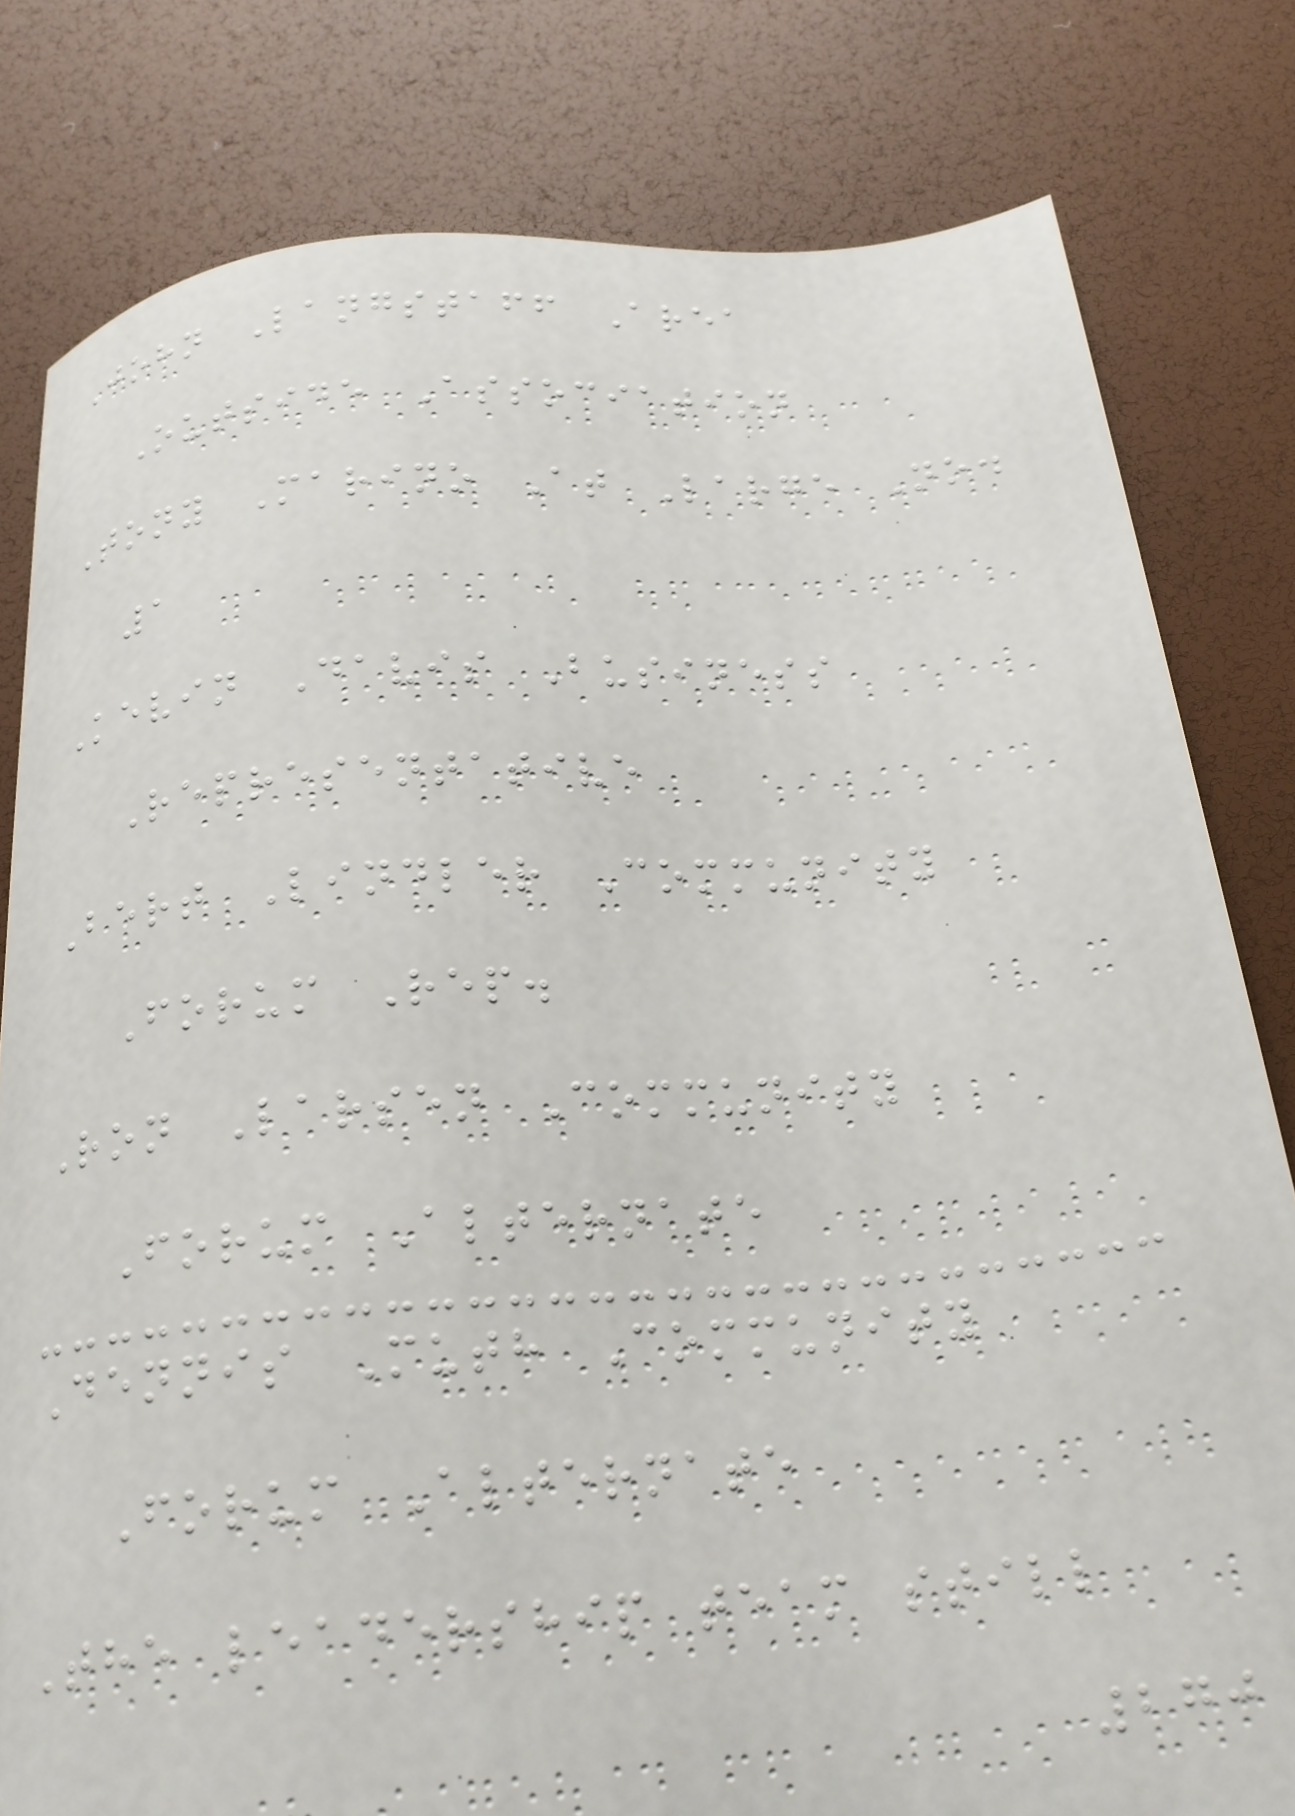John Langstaff Area
Outside Association
Tony Marino At Large No.
1
Kevin Davis Business
Representative
Bert Lindler Community
Forum Rep.
Ron Larsen Community
Forum Alternate
Dennis Muth Community
Forum Alternate
The leadership team still
270
